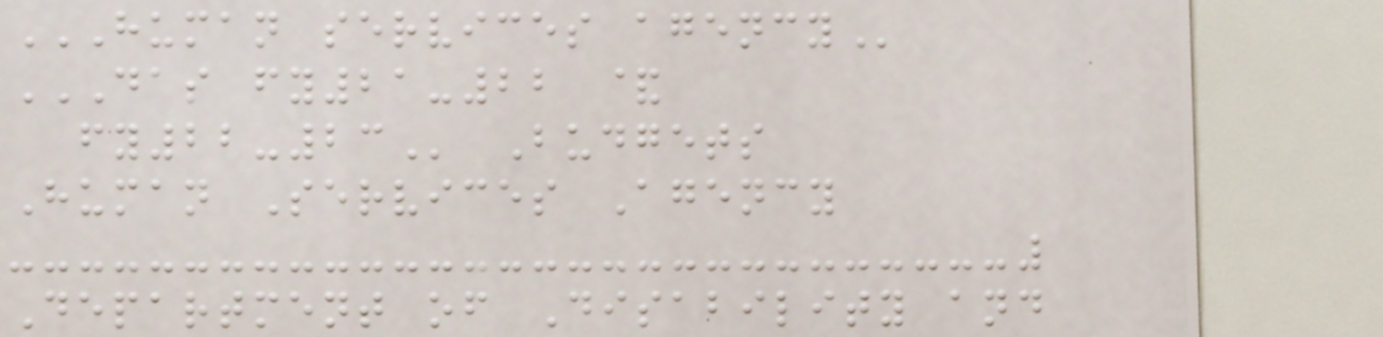HUMAN SERVICES AGENCY
DAS FY21-22 &
FY22-23 Budgets
Human Services Agency
Department of Disability and
